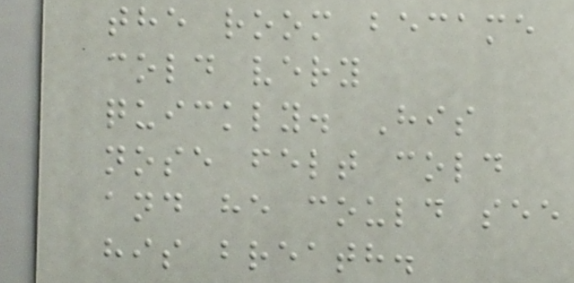the room became
cold very
quickly. His
nose felt cold
and he could see
his breath.
